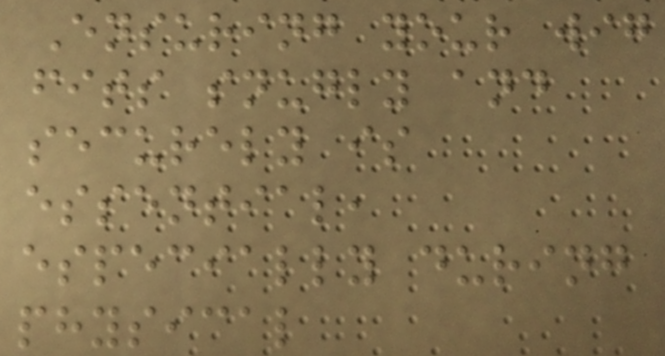Ensuring your wig
fits snugly and
securely is
essential,
especially during
physical
